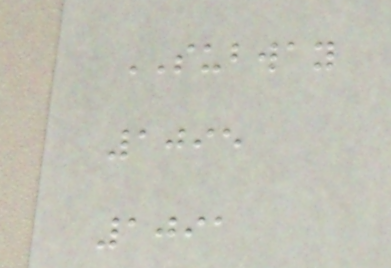SUBWAY
1095
1091
